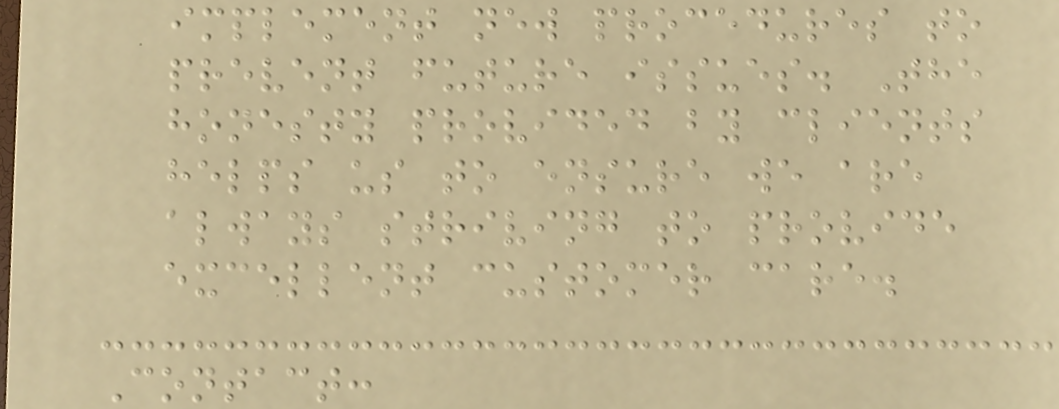implement new procedures to
prevent future issues. The
honesty provided by clients
helps us to ensure we are
always striving to provide
excellent customer care.
Contact:
